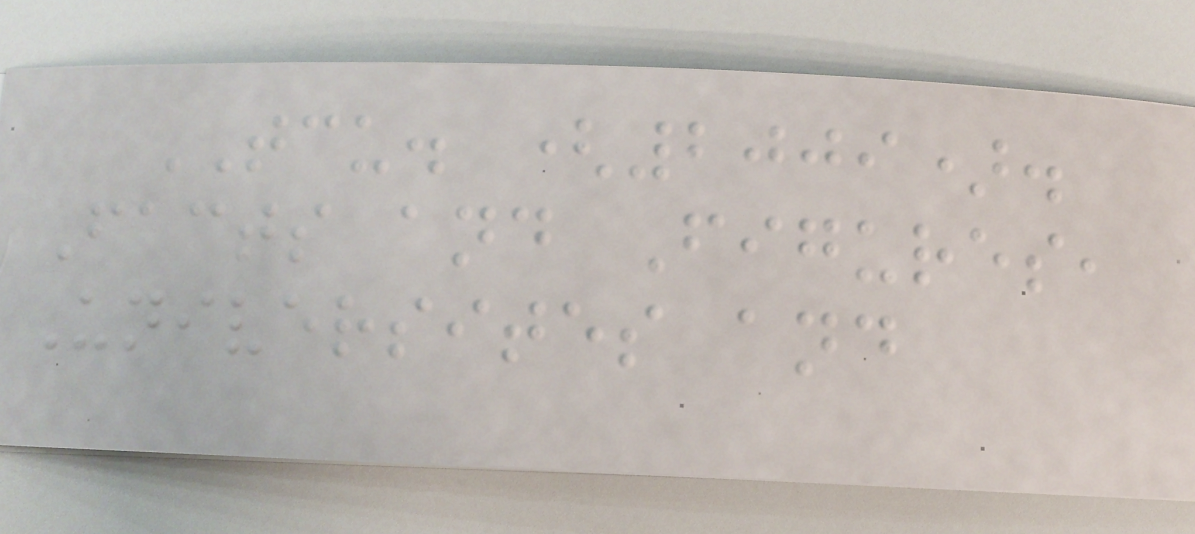TCU. (2009).
Facts and Figures,
Universites and
